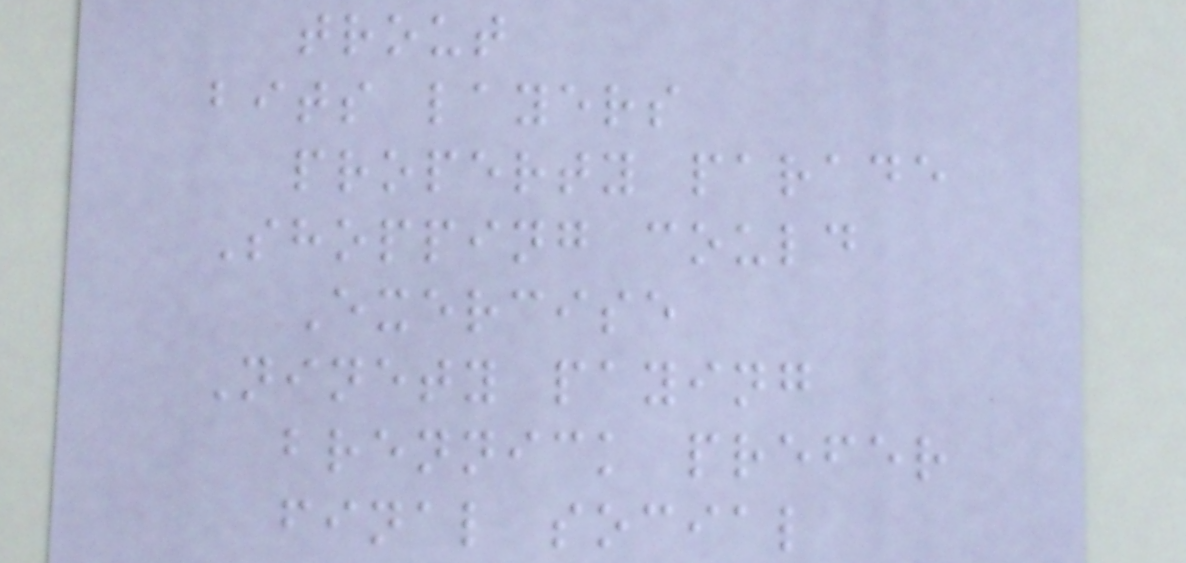trout
bits layers
property parade
Shopping could
Exercise
Ninety paying
brennick prefer
final social
